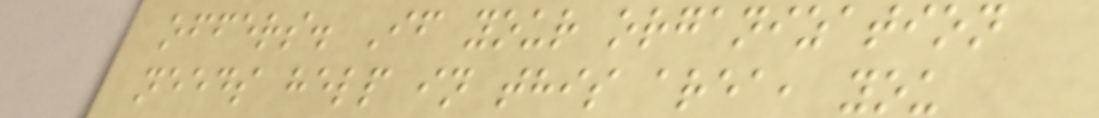offers. If your organization
needs help in this area, you
